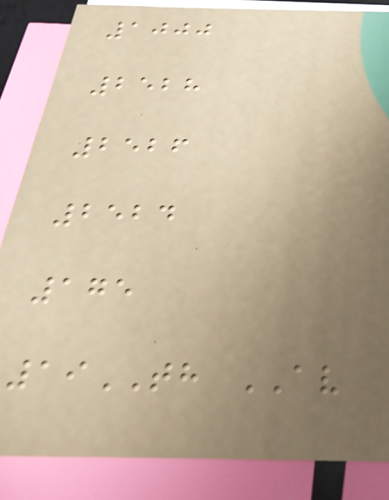1000
2528
2526
2524
175
19TH AV
